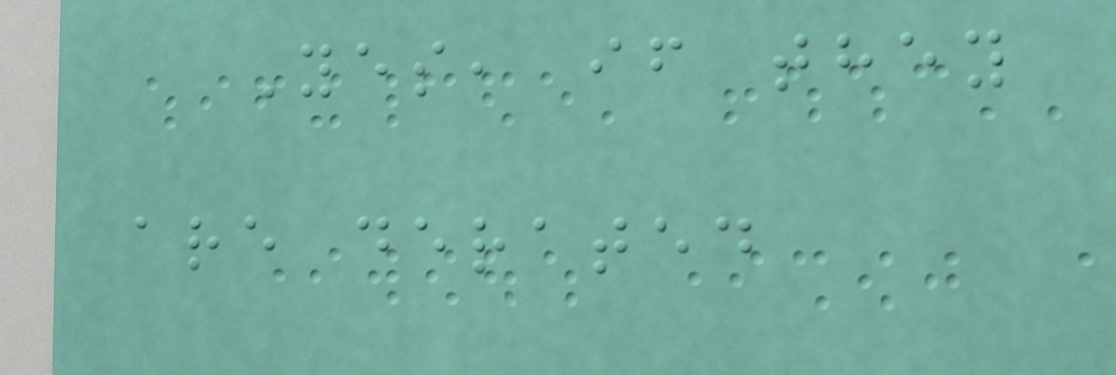Yes, if they
are derated
